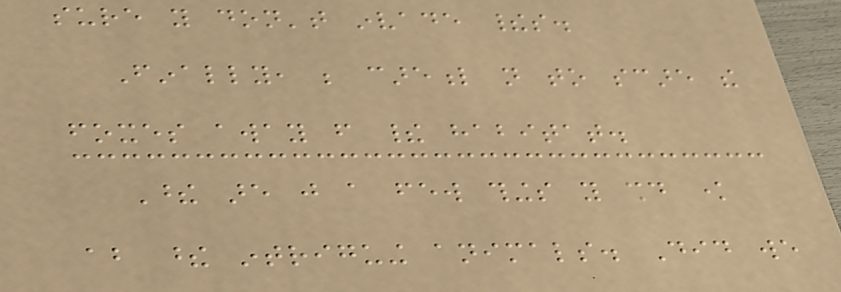sure you don't invade theirs.
Finally, be careful not to scare the
foxes away from their habitat.
These are just a few things you should know
about these intriguing animals. Did we
